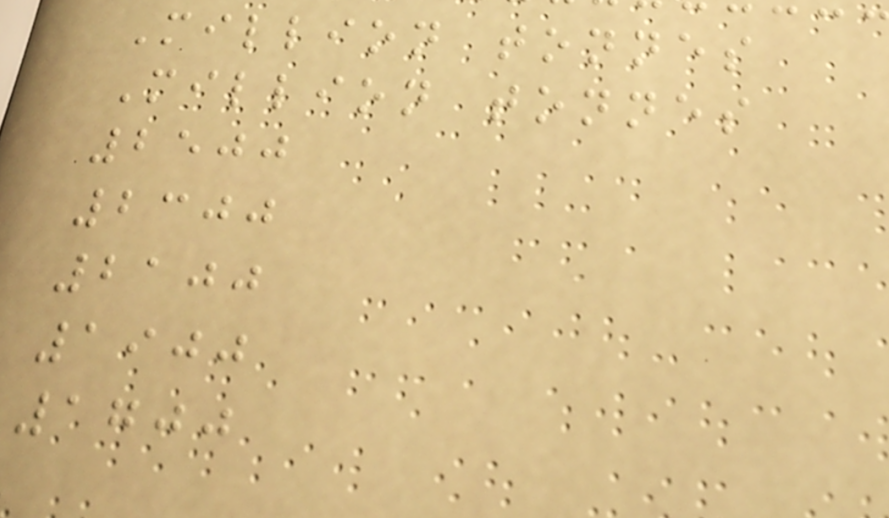Million tonnes
Million tonnes
2500
2300
2100
1900
1700
